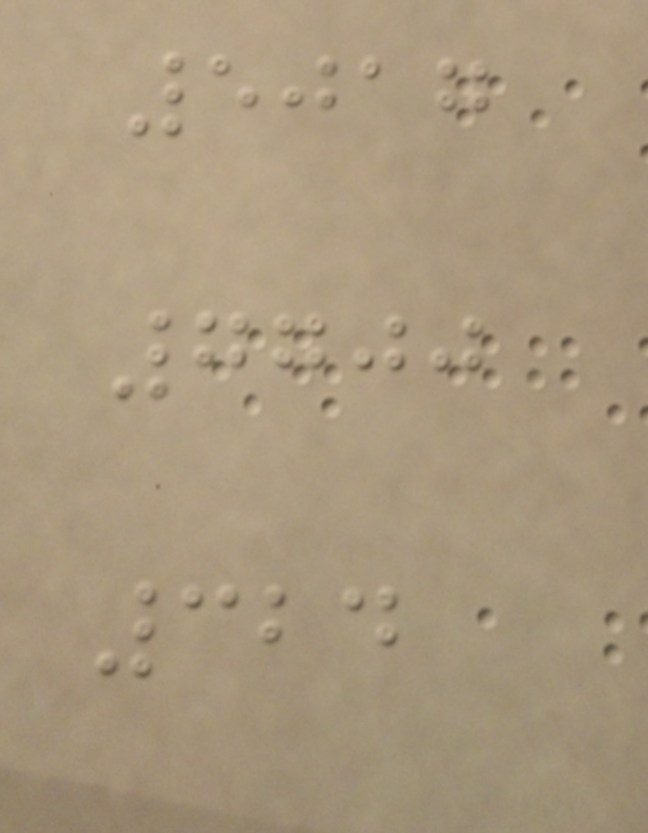5017
7700
324
